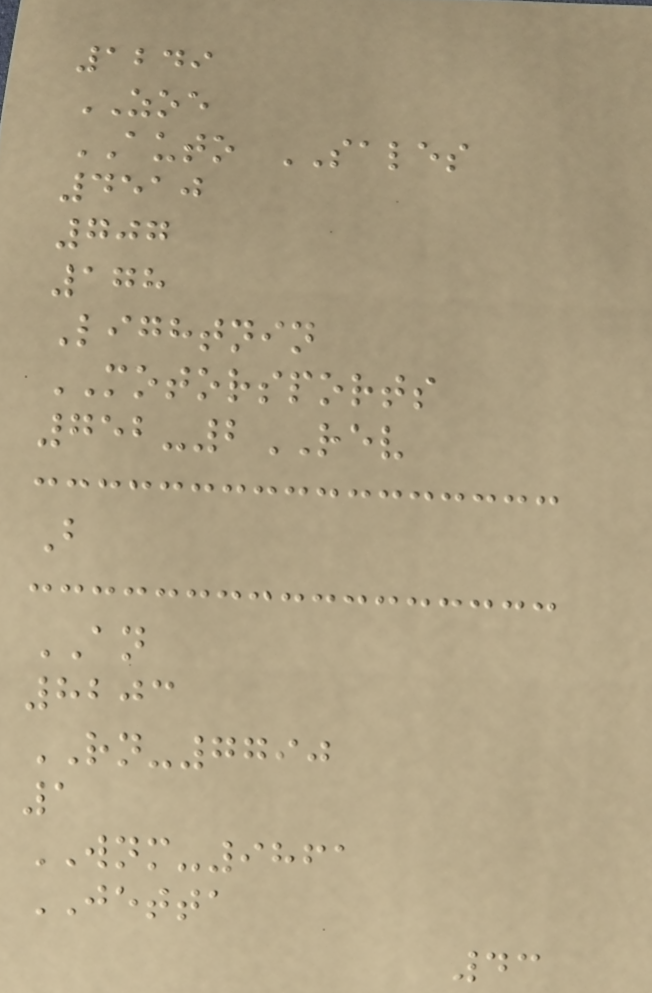1249
ZOE
AUTO SALES
4510
707
178
Lightnin
MOTORSPORTS
752-2REV
B
AN
8203
RN-7790
1
WNM-9861
JETTA
43
